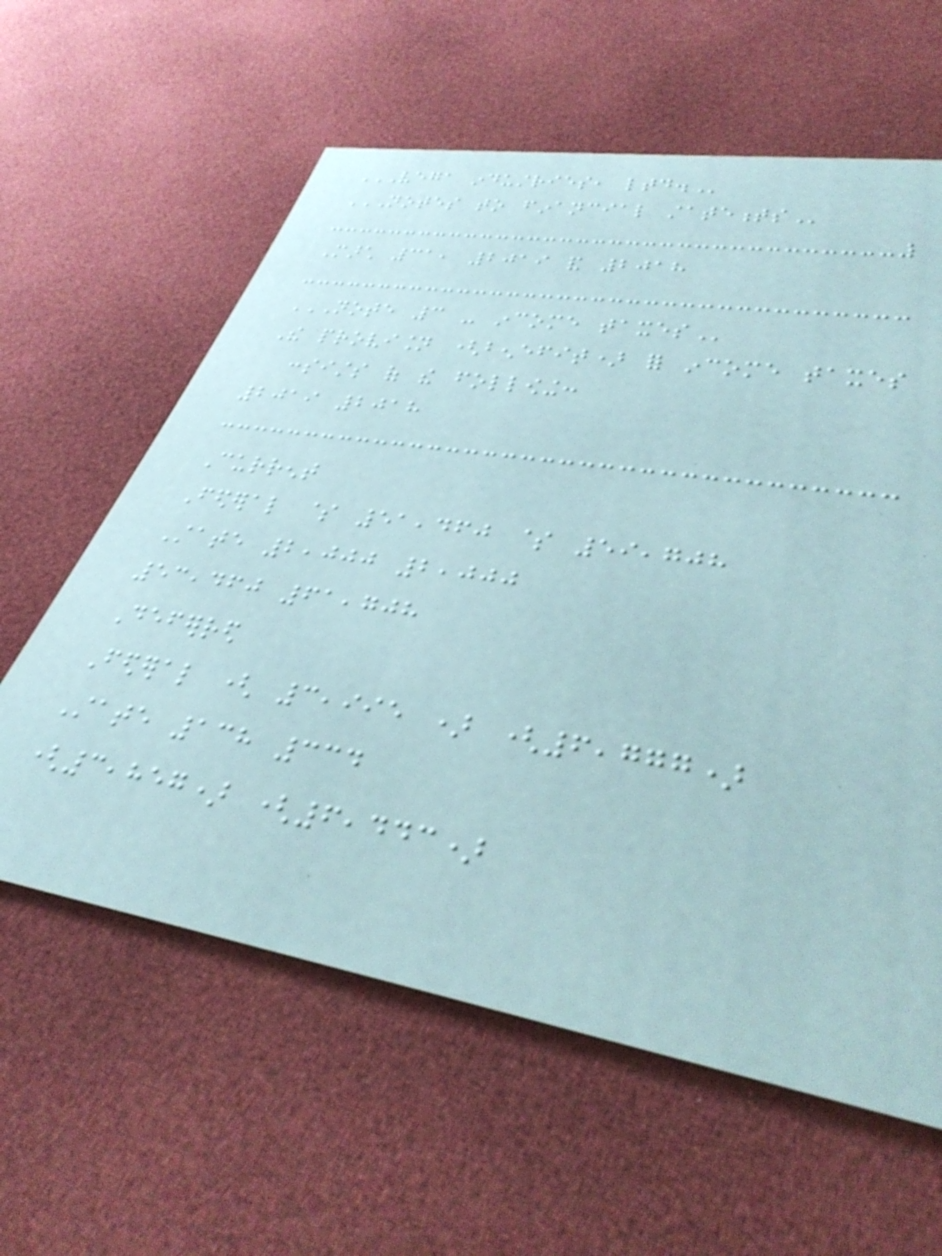VEGA INDUSTRIES, LTD.
NOTES TO FINANCIAL STATEMENTS
March 31, 2019 and 2018
NOTE 3 - INCOME TAXES
The provision (benefit) for income taxes
consists of the following:
2019 2018
Current
Federal $ 51,460 $ 59,708
State 2,000 2,000
53,460 61,708
Deferred
Federal ( 3,995 ) (6,777)
State 138 334
(3,857) (6,443)
